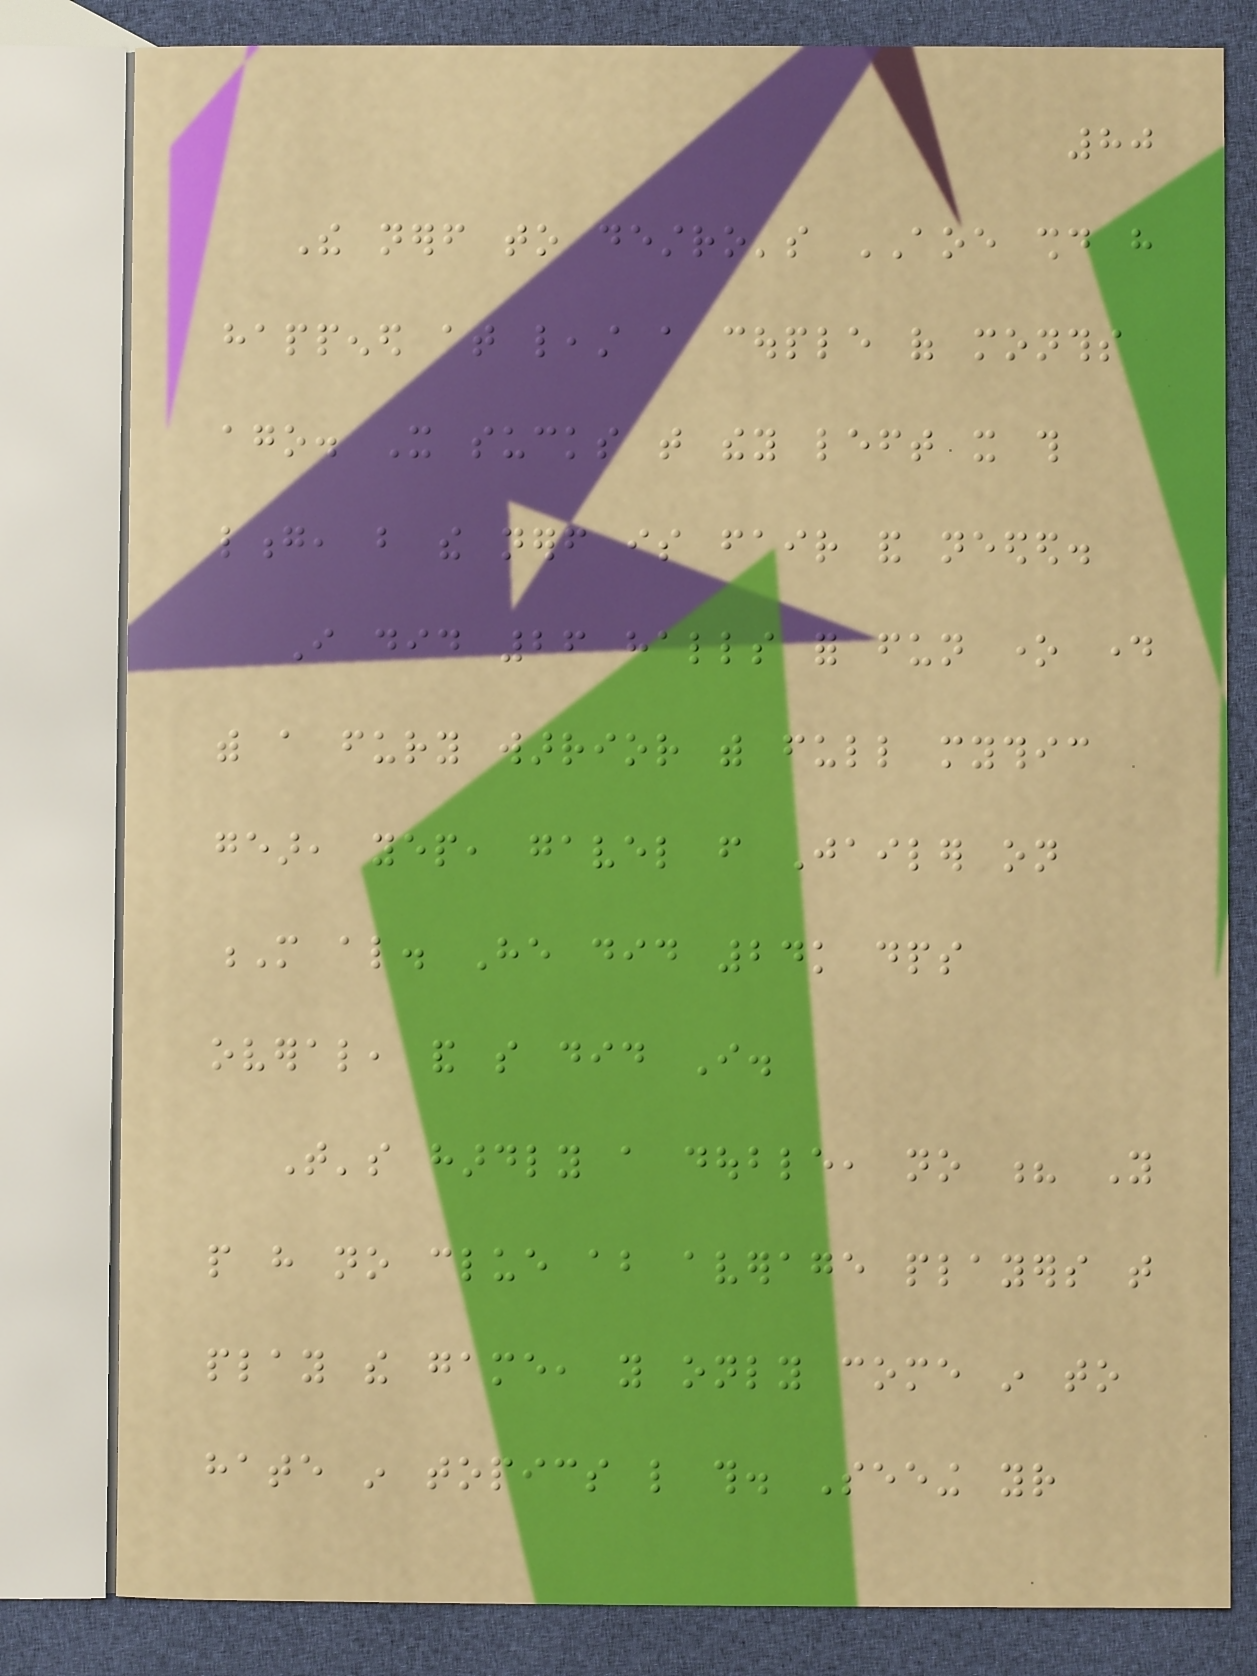80
The nerf to destro's AOE should have
happened at least a couple of months
ago. It sucks that they left it this
long, but the nerf is fair and needed.
I did 26 halls for fun one day
with a fury warrior with full mythic
gear, yep, gavel from Jailer on
M also. He did 24k dps
overal, and so did I.
That's hardly a double, no ? You
people have no clue about average players that
play the game, you only come in to
hate in topics like this. Seeing your
